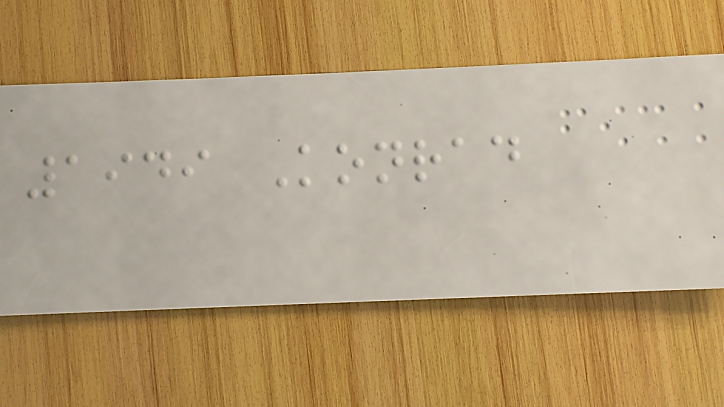1949 Konrad
